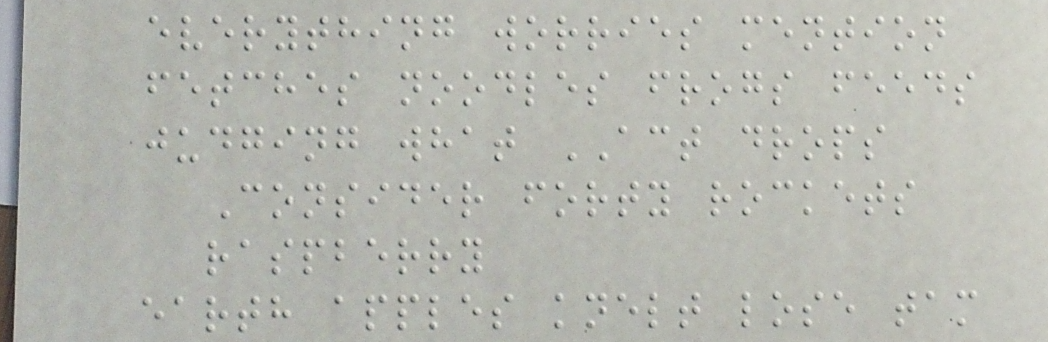everything worries mention
fetches noodles frogs feeds
judging what ACT drops
Consider forty rockets
raspberry
earth apples knelt lose tam
